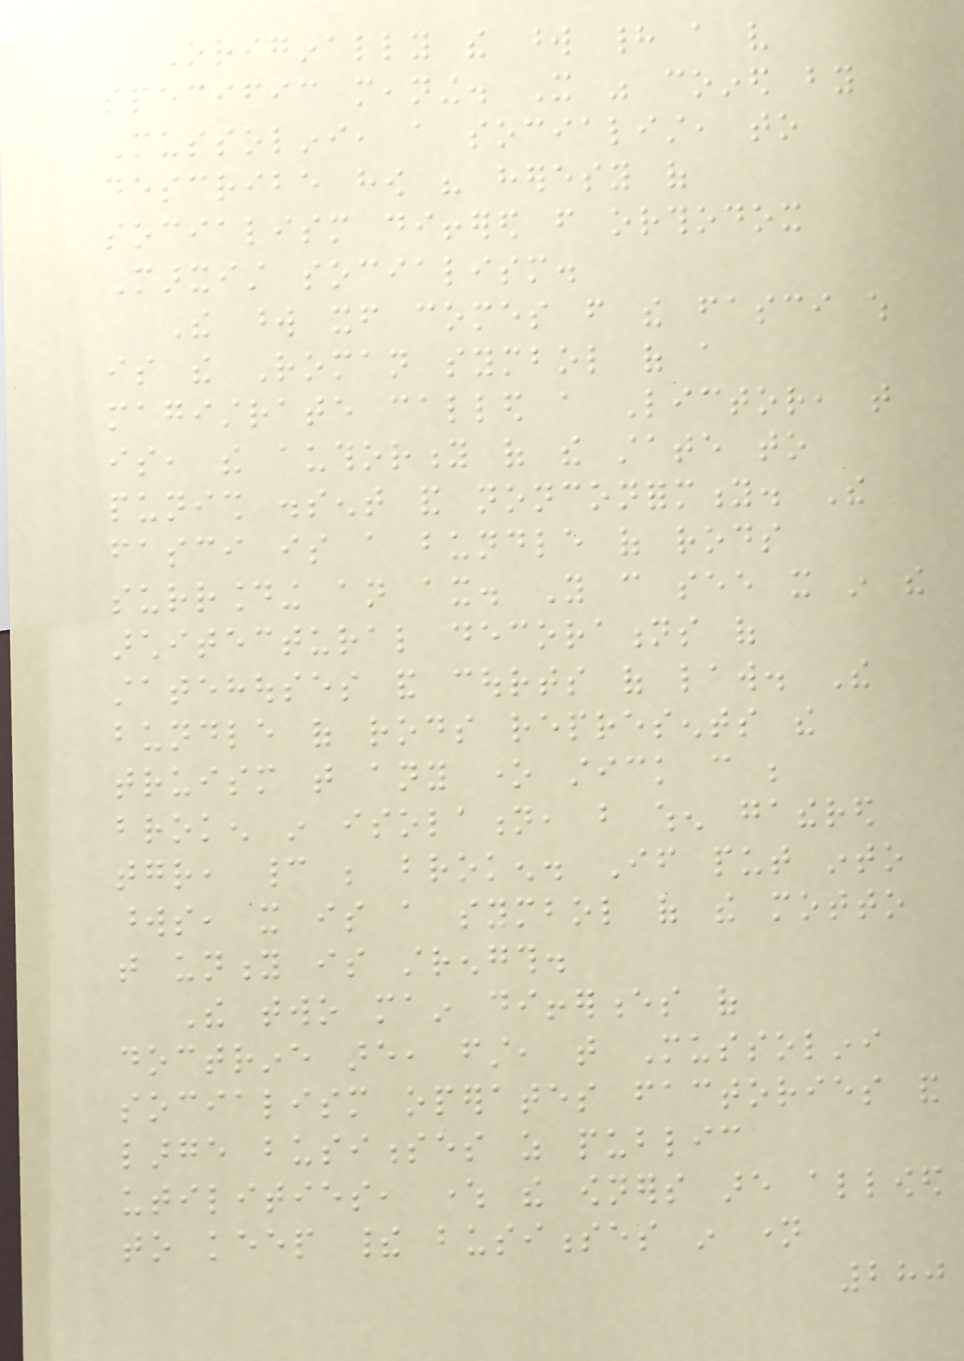Originally the word had a very
specific meaning. It was coined by
Mussolini, a socialist, to
describe how his heresy of
socialism differed from orthodox
Marxist socialism.
The word itself comes from the fasci which
is the Roman symbol of a
magistrate called a Lictor, that
is, the authority of the state to
punish dissent and nonconformity. The
fasci is a bundle of rods
surrounding an ax. You can see it in the
architectural decorations of
statehouses and courts of law. The
bundle of rods represents the
truism that any one stick can be
broken in isolation, but when gathered
together, cannot be broken. If put into
words, it is a symbol of the motto
that unity is strength.
The two main differences of
doctrine are, first, that Mussolini
socialism operates factories and
large businesses as public
utilities, where the owners are allowed
to keep their businesses in name
280
